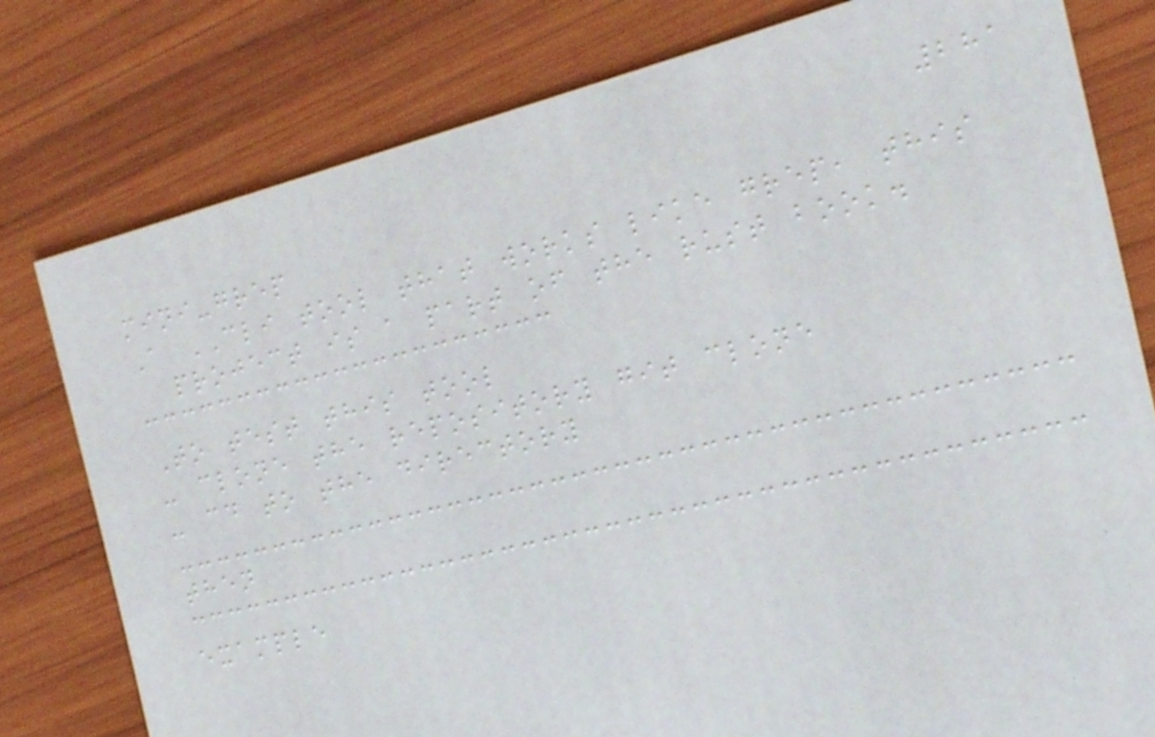281
mini-grep
A CLI tool that works like grep, this
project is a part of the rust book.
To test this tool
- clone the repository git clone
- cd to the directory
then
example
